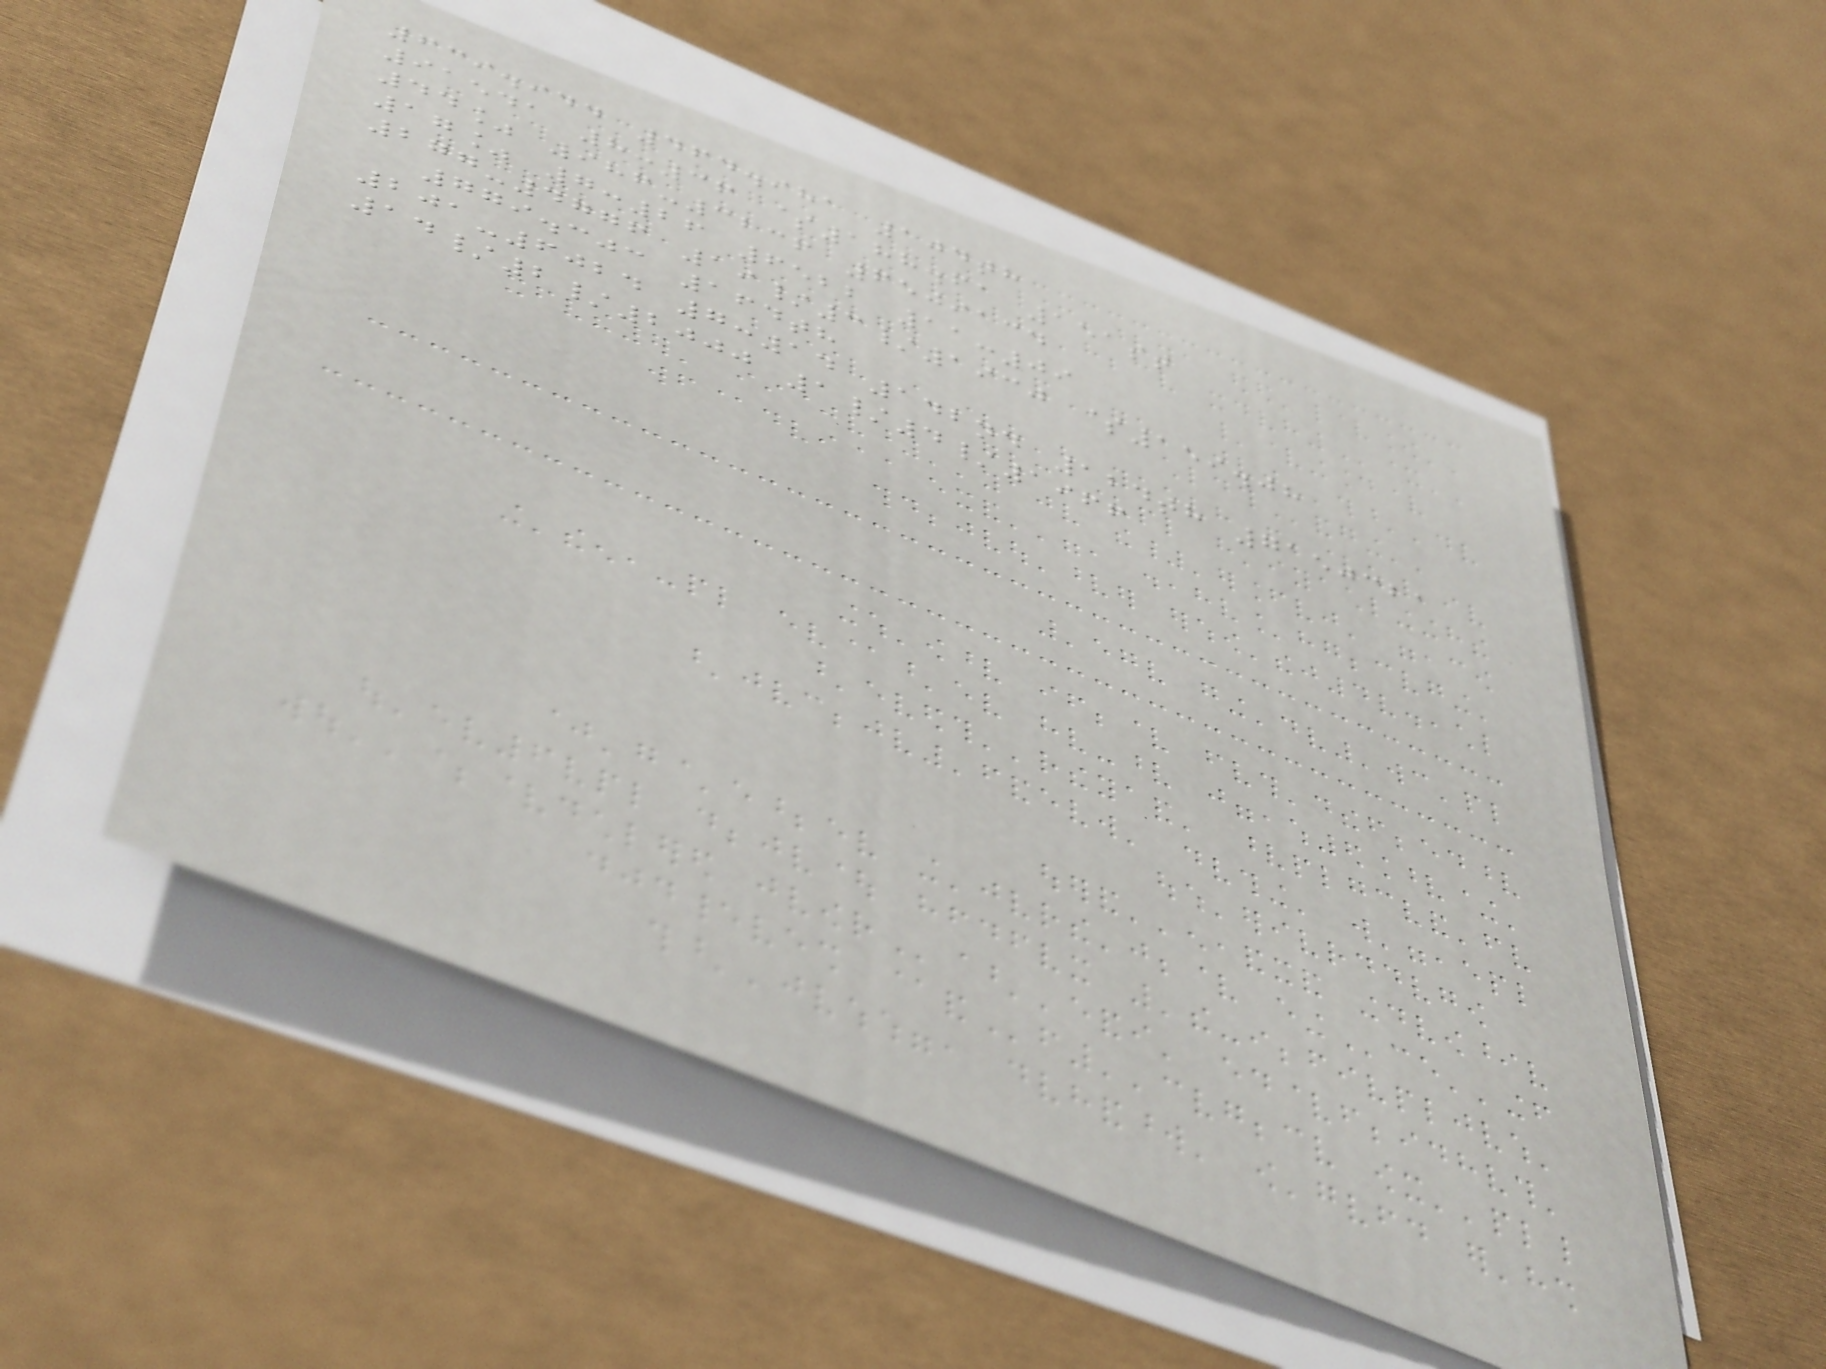639.944 464.981 104th
91541 8:36 $188.61 151st
44% 986-3236 6509134
17% 7:26 6522 11:09
277-4776 19/3/1930 $159.08
779.303 164th
201-6024 7:14 142nd 124th 7150321
14/2/2000 1/4/1966
